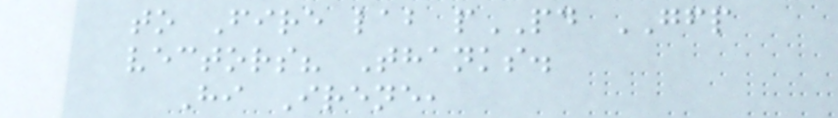to Fire lab pPD GFP
vectors? Thanks.
Hi Irene,
